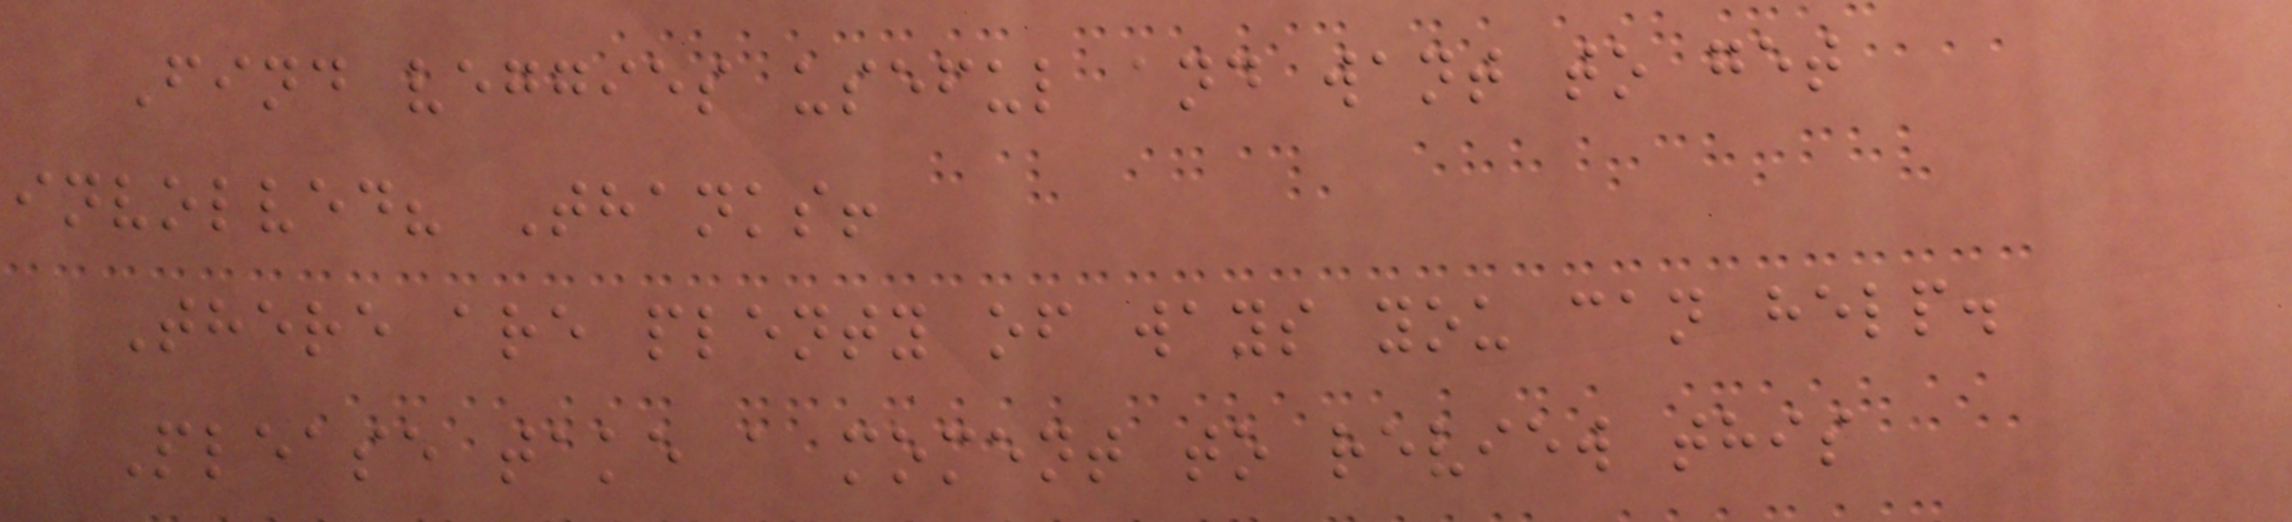Find veggies useful and want to get
involved? Thanks!
There are plenty of ways you can help.
Please take a moment to review this
